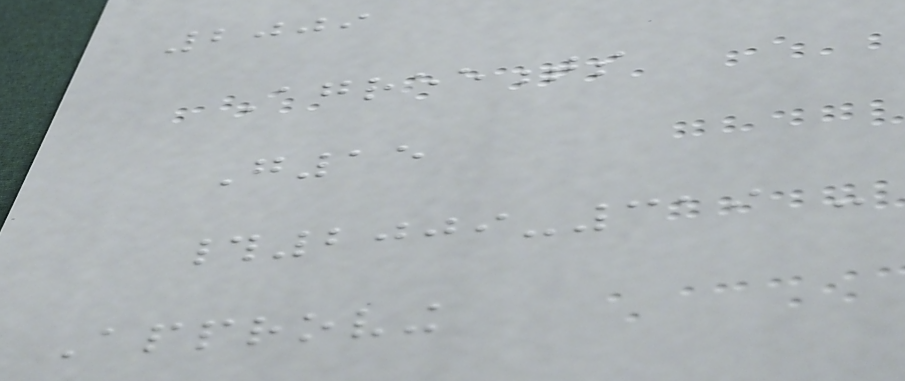2009
Agreements
G15
#2009-319 -
Approving
